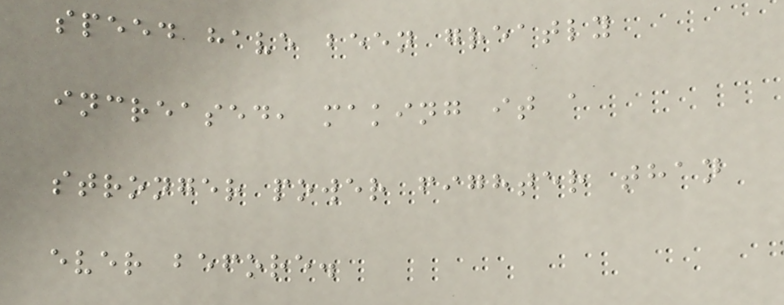speed have been greatly
increased, making it a
stronger power fighter than
ever before.
